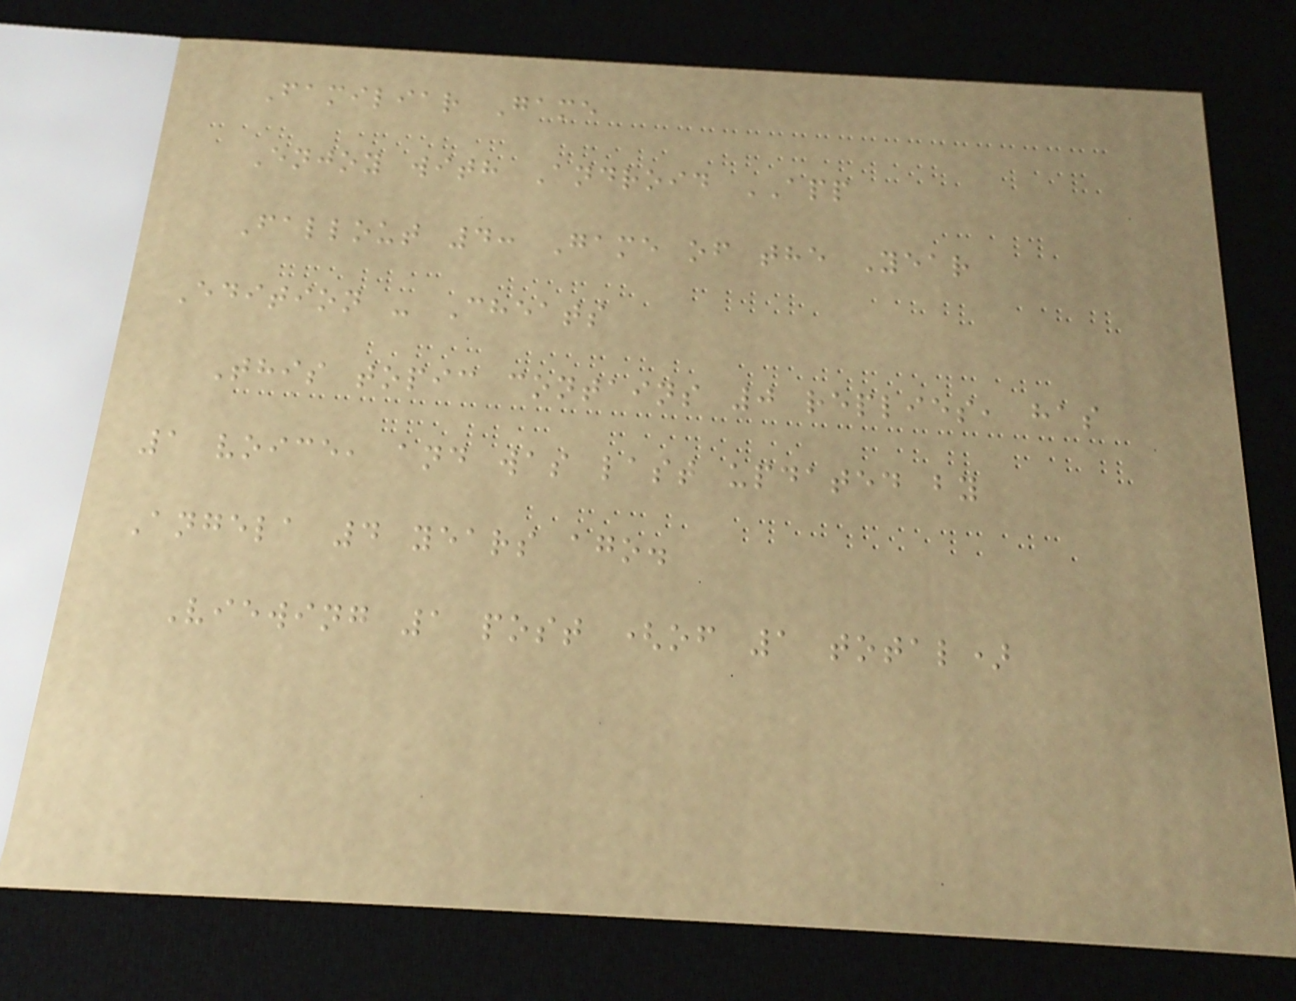Familiar Game
Enjoy with Android APP
Fallout 4: Game of the Year
Edition - Cheats
This topic contains 0 replies, has
1 voice, and was last updated by
Angela 4 years ago.
Viewing 1 post (of 1 total)
